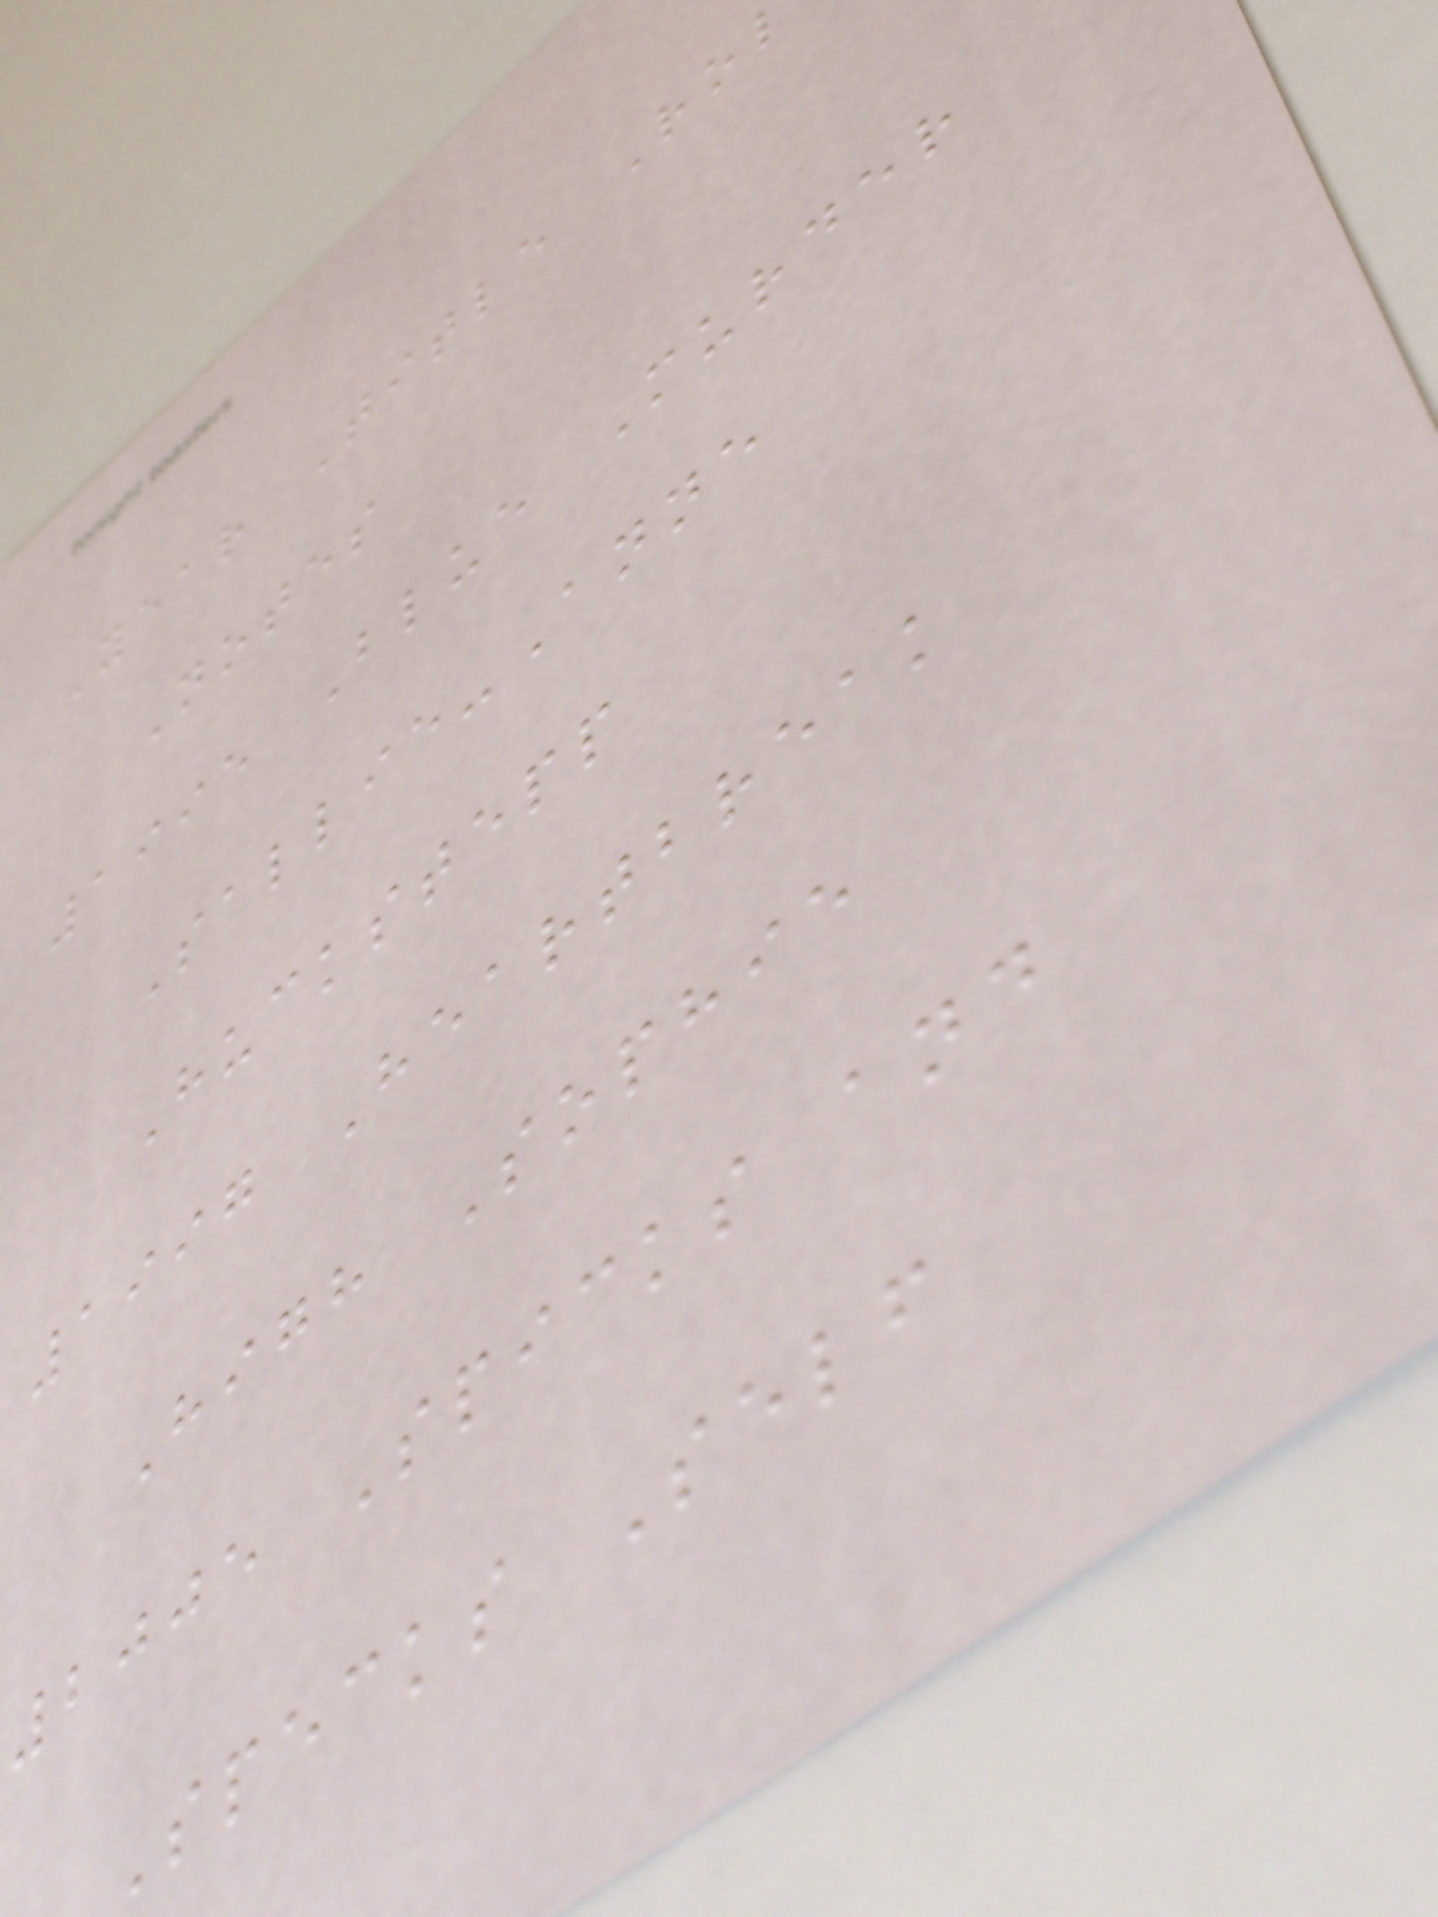Year Title Ro
Notes
1995 Blue Murder
Sallie-Anne
Huckstepp
1997 Heartbreak
High Sophie
2005 Spicks and
Specks Self
